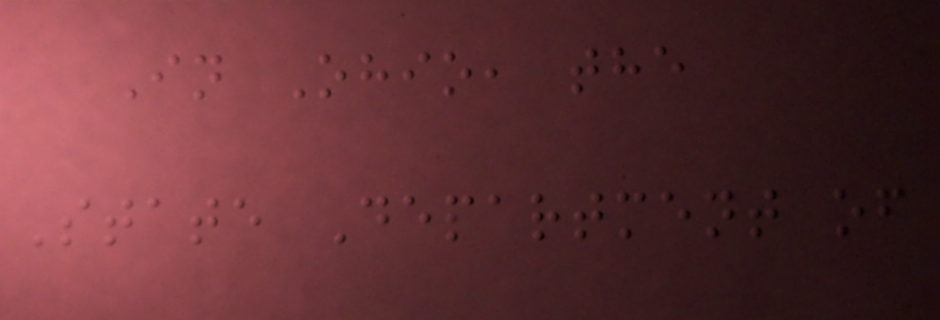In Ohio, the
State Department of
